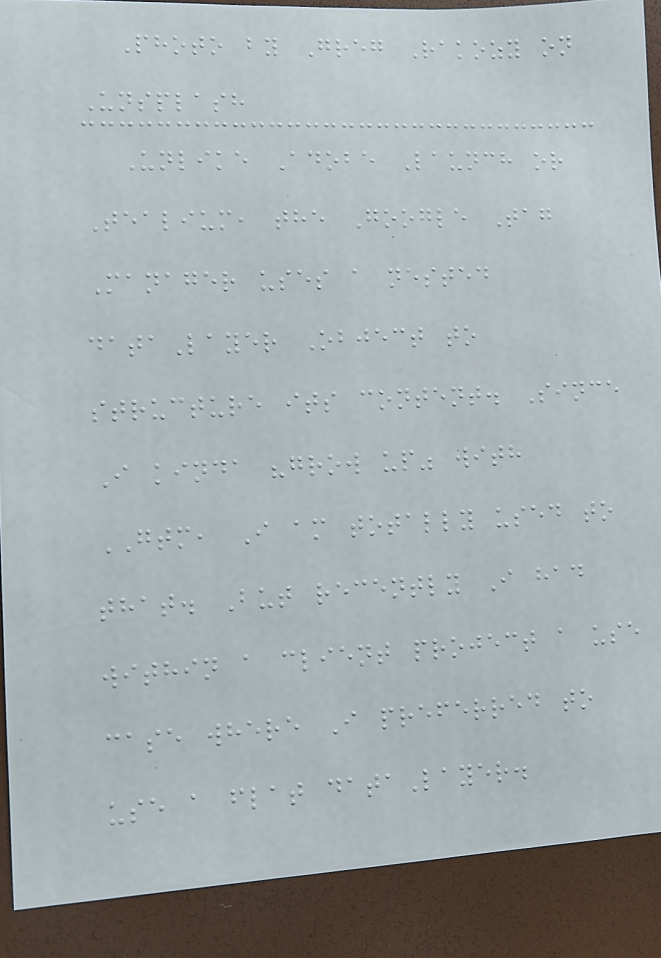Photo by Greg Rakozy on
Unsplash
Unlike Adobe Launch or
Tealium, the Google Tag
Manager uses a nested
dataLayer Object to
structure its content. Since
I kinda "grow up" with
GTM, I am totally used to
that. But recently I had
within a client project a use
case where I preferred to
use a flat dataLayer.
